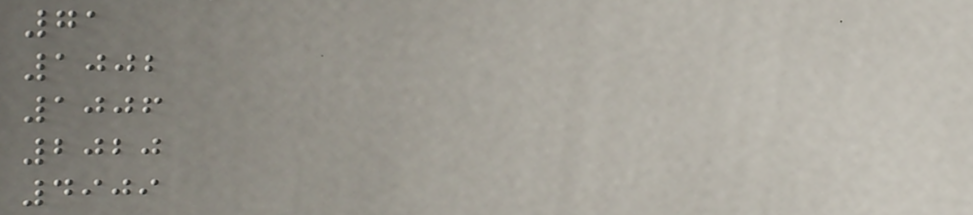71
1002
1006
2020
4909
